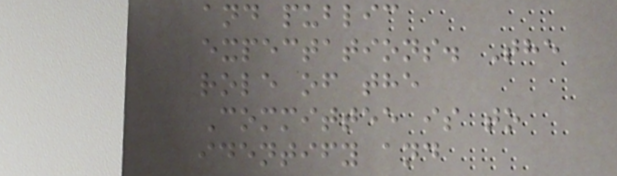and public
expectations. The
role of the
Committee is to
identify and
